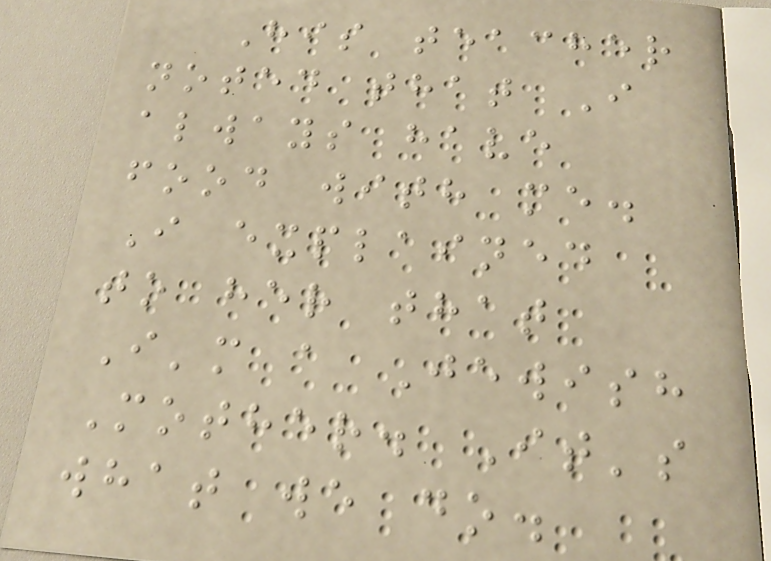His teacher
noted that I
always have
food with me.
I explained
to her that
I'm a Jewish
Mother. It's
what we do.
